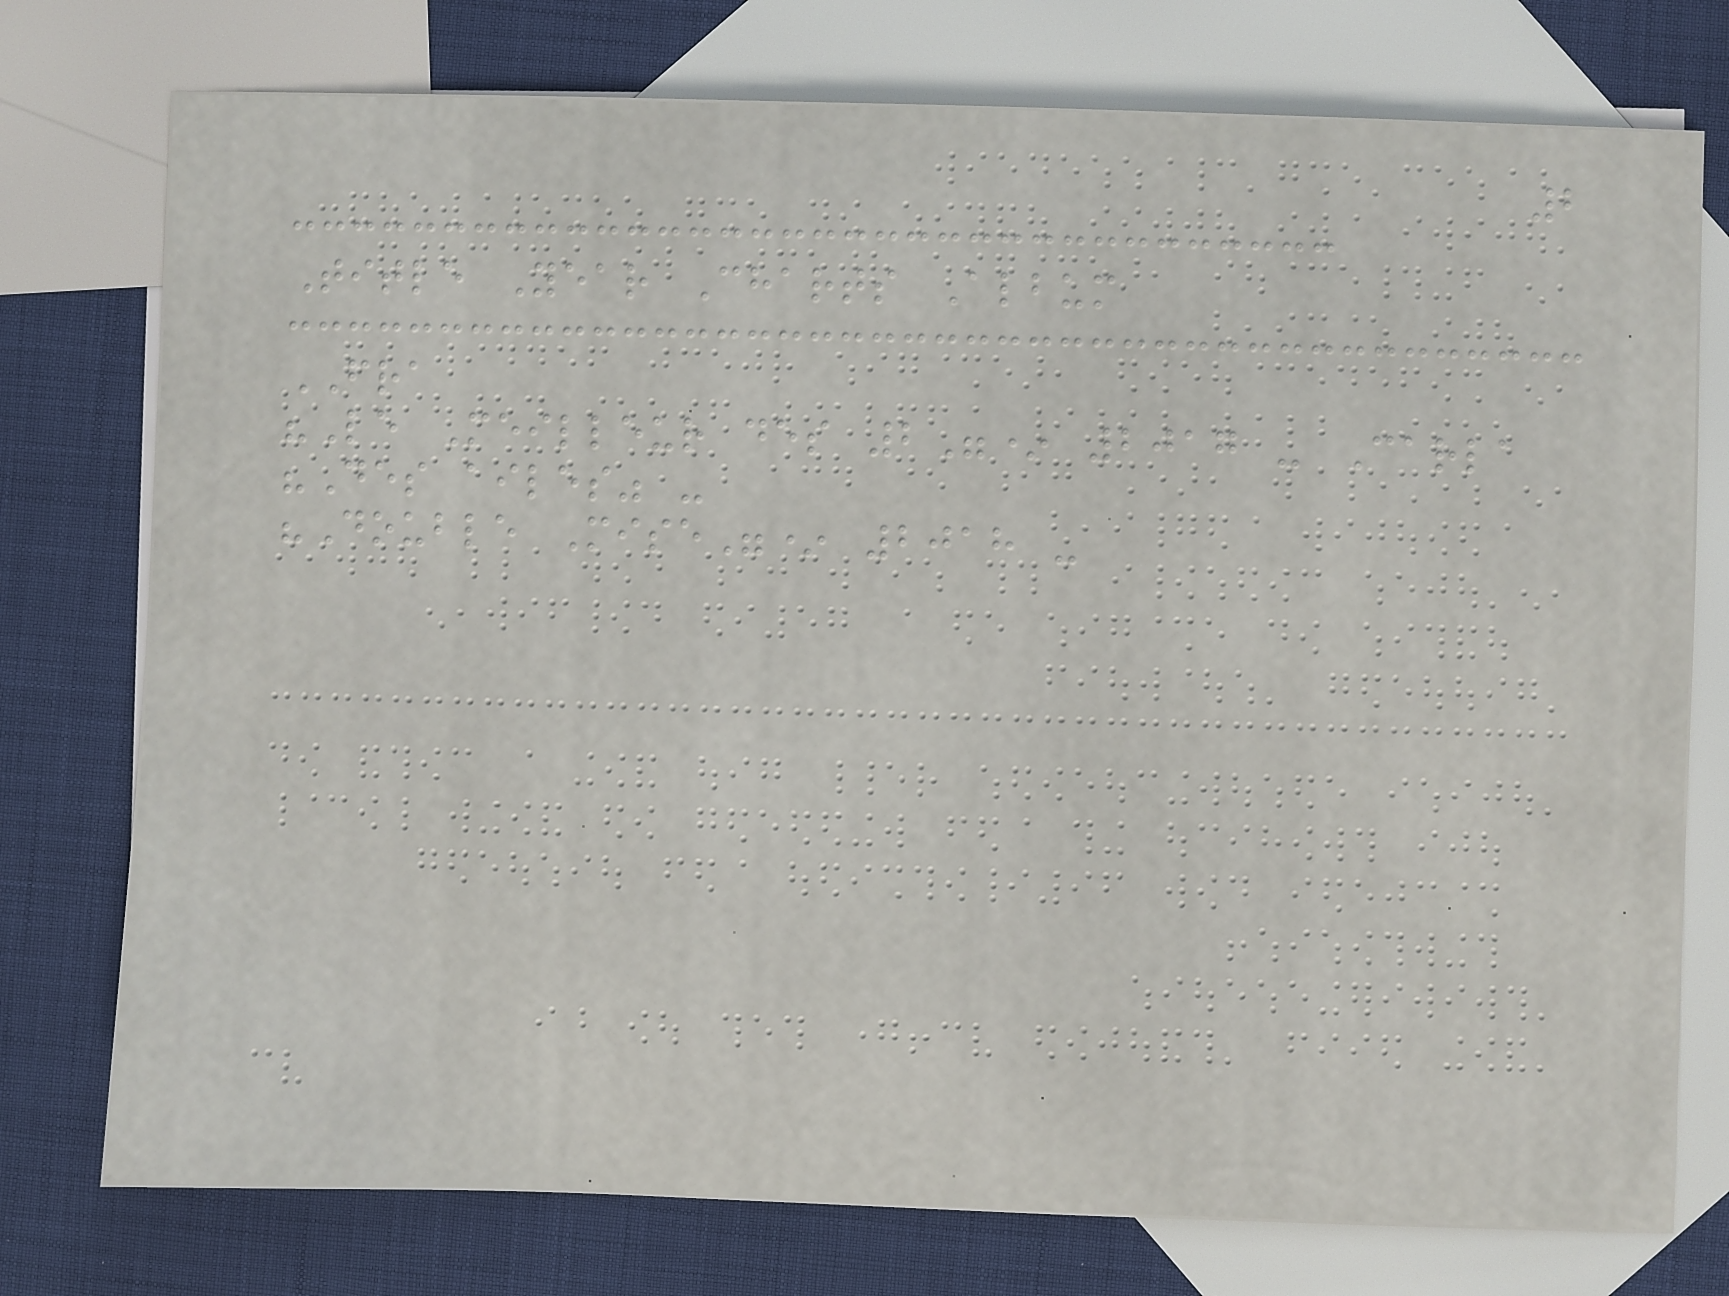2
Title Year Charts Album
FRA
"Le Meilleur des 2"* 2017 - Carla
"Des ailes" -
"Double Mise"* 2018 -
